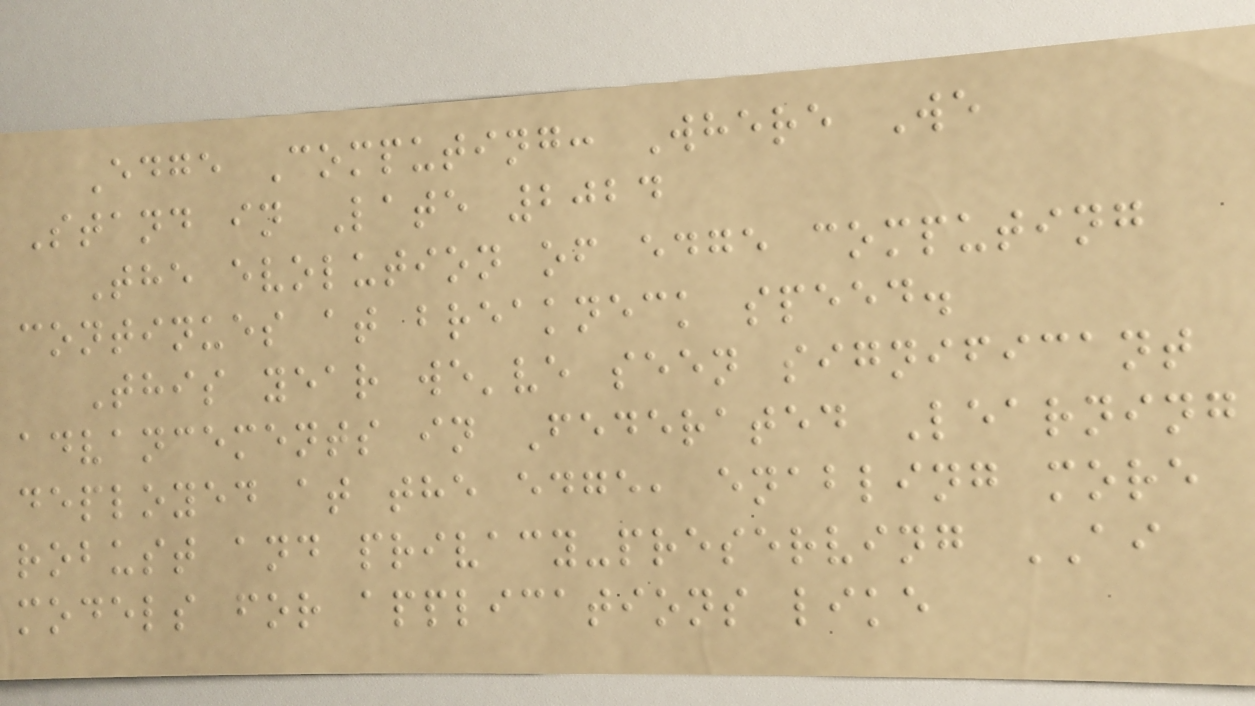Edge Computing: Where We
Stand in Late 2024
The evolution of edge computing
continues at breakneck speed.
This year we've seen significant
advancements in Federated Learning
deployed at the edge, enabling more
robust and privacy-preserving AI
models for applications like
